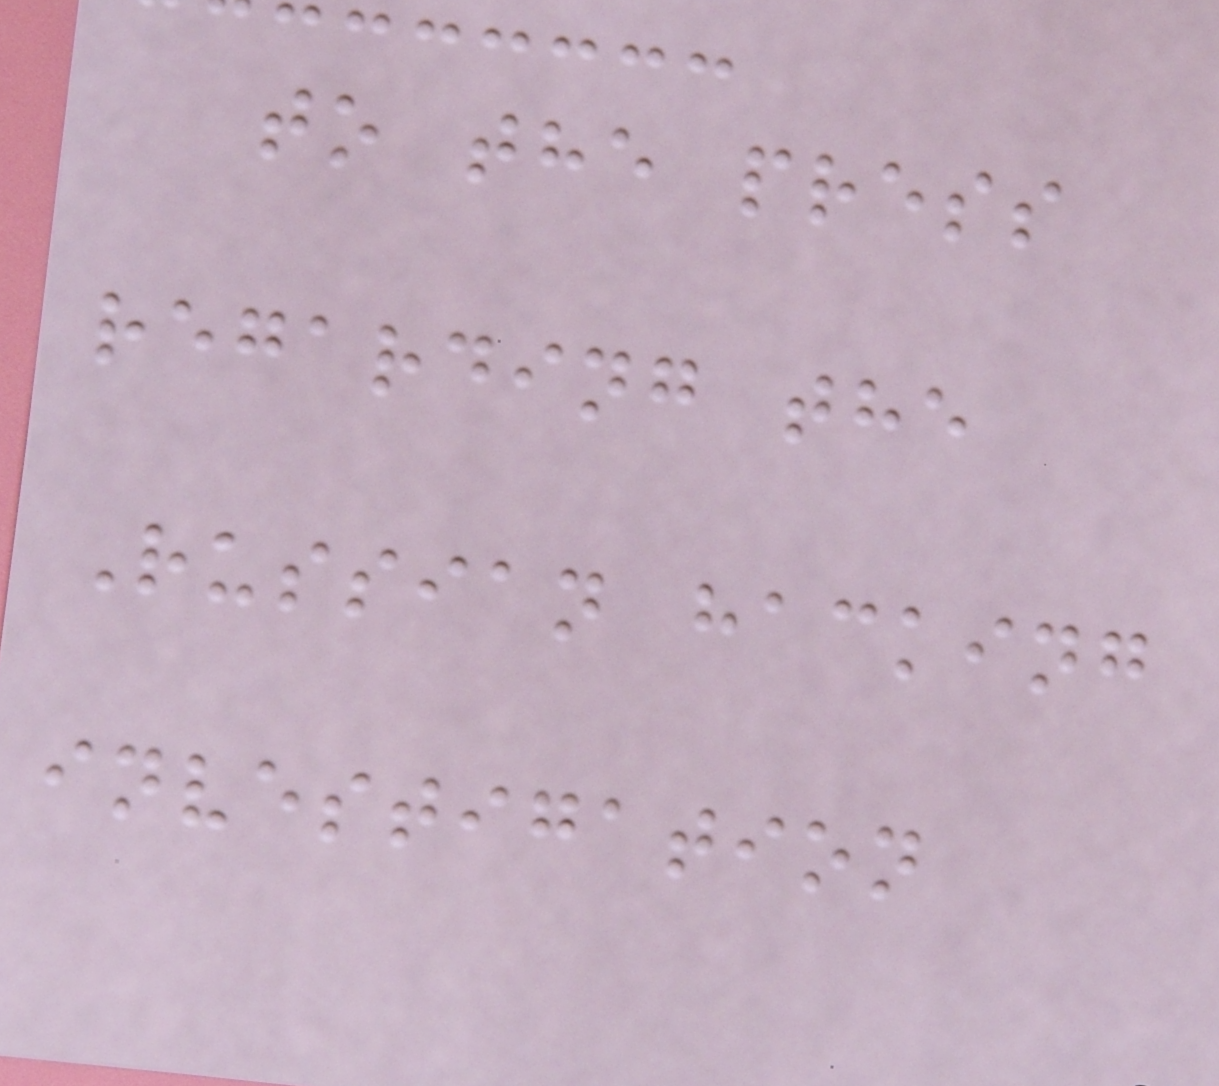to the press
regarding the
Russian hacking
investigation
